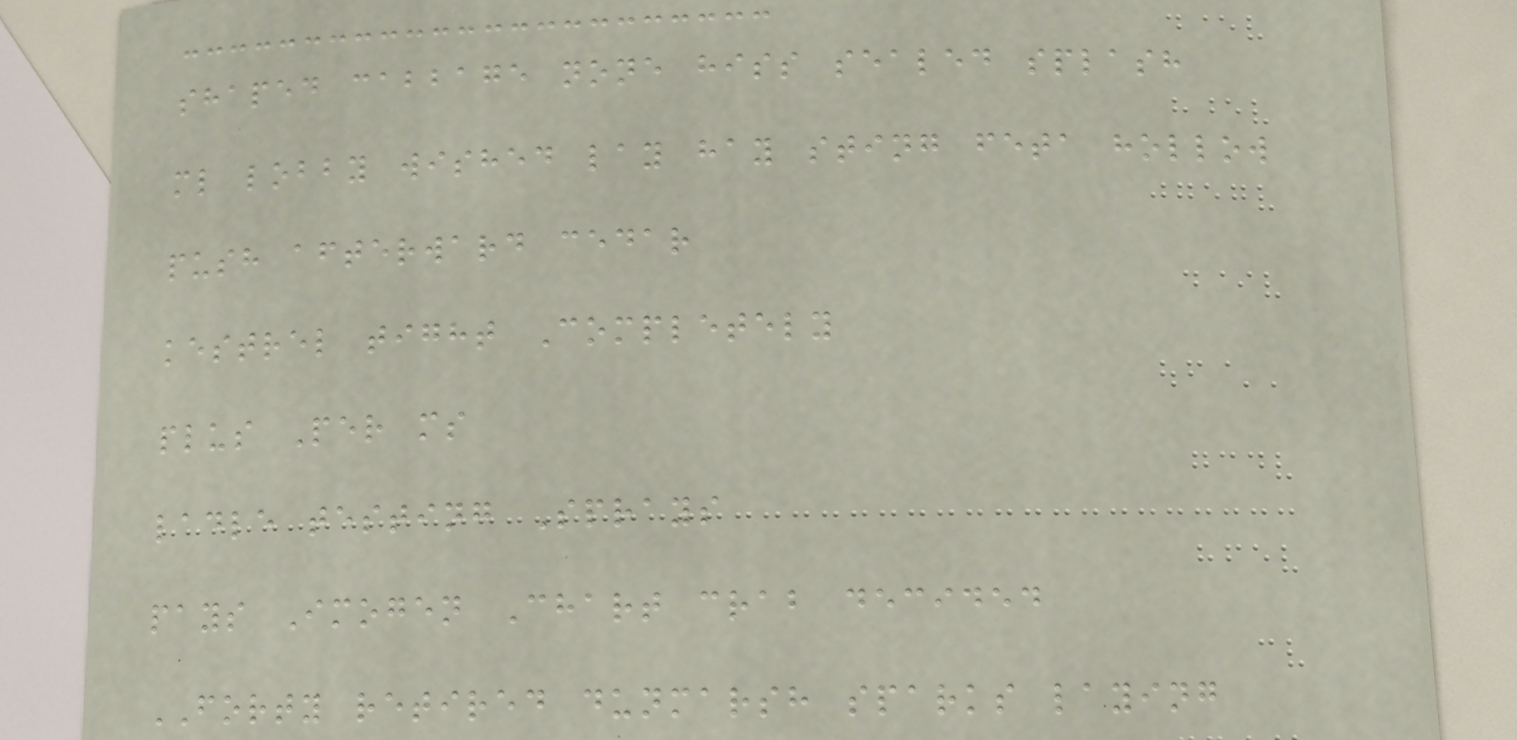shaped cabbage none hiss sealed splash
ml lobby wished lay hay sting feta hollow
push afterward cedar
kestrel tight Completely
plus Per ms
ladle testing Sprays
pays Imogen Chart crab decided
FORTY retired dunmarsh sparks laying
